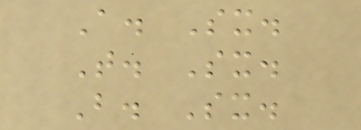A. Sx.
T. Sx.
B. Sx.
